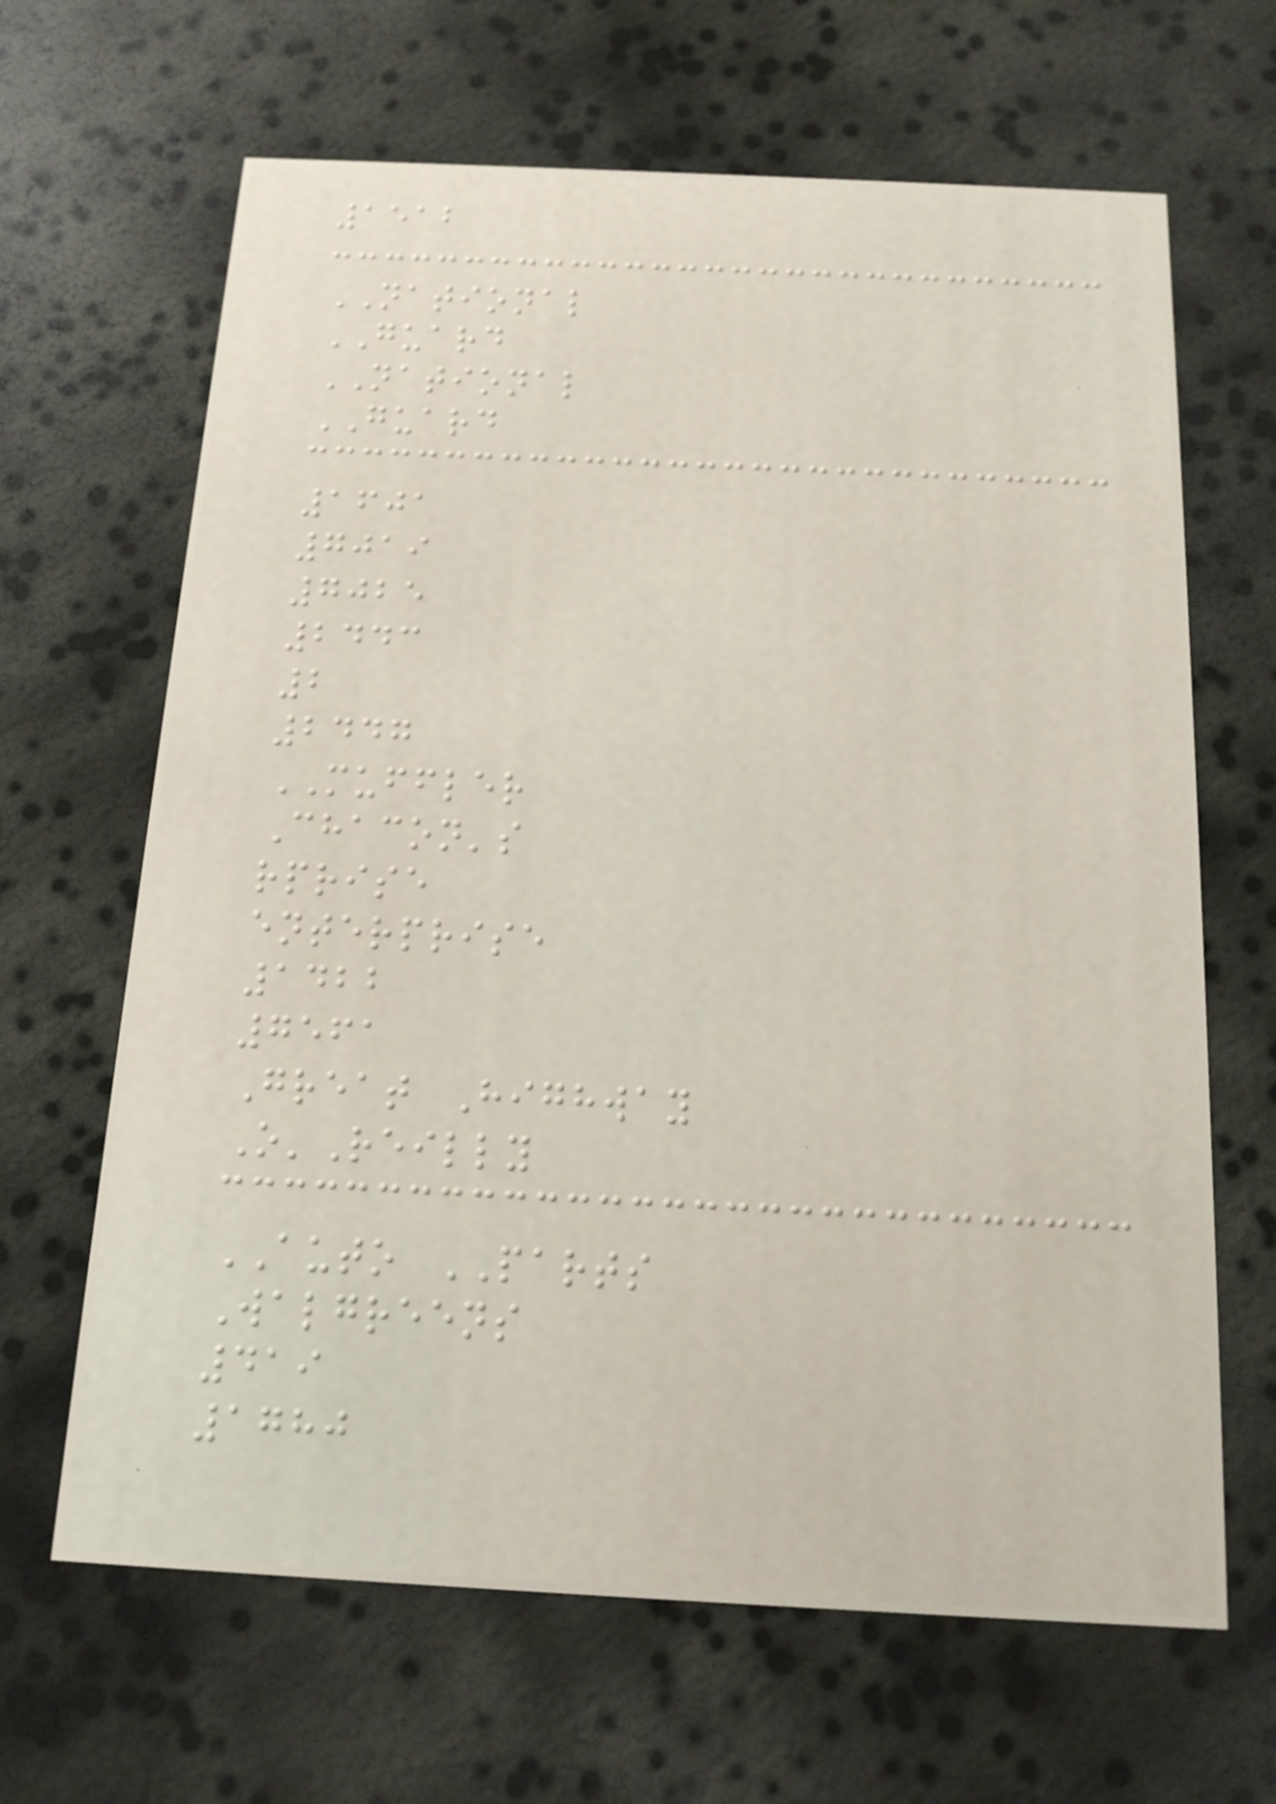1512
NATIONAL
GUARD
NATIONAL
GUARD
1601
7019
7025
2443
2
2447
MUFFLER
Chacon's
rprise
enterprise
1422
7561
Great Highway
O'Reilly
AUTO PARTS
Walgreens
419
1780
